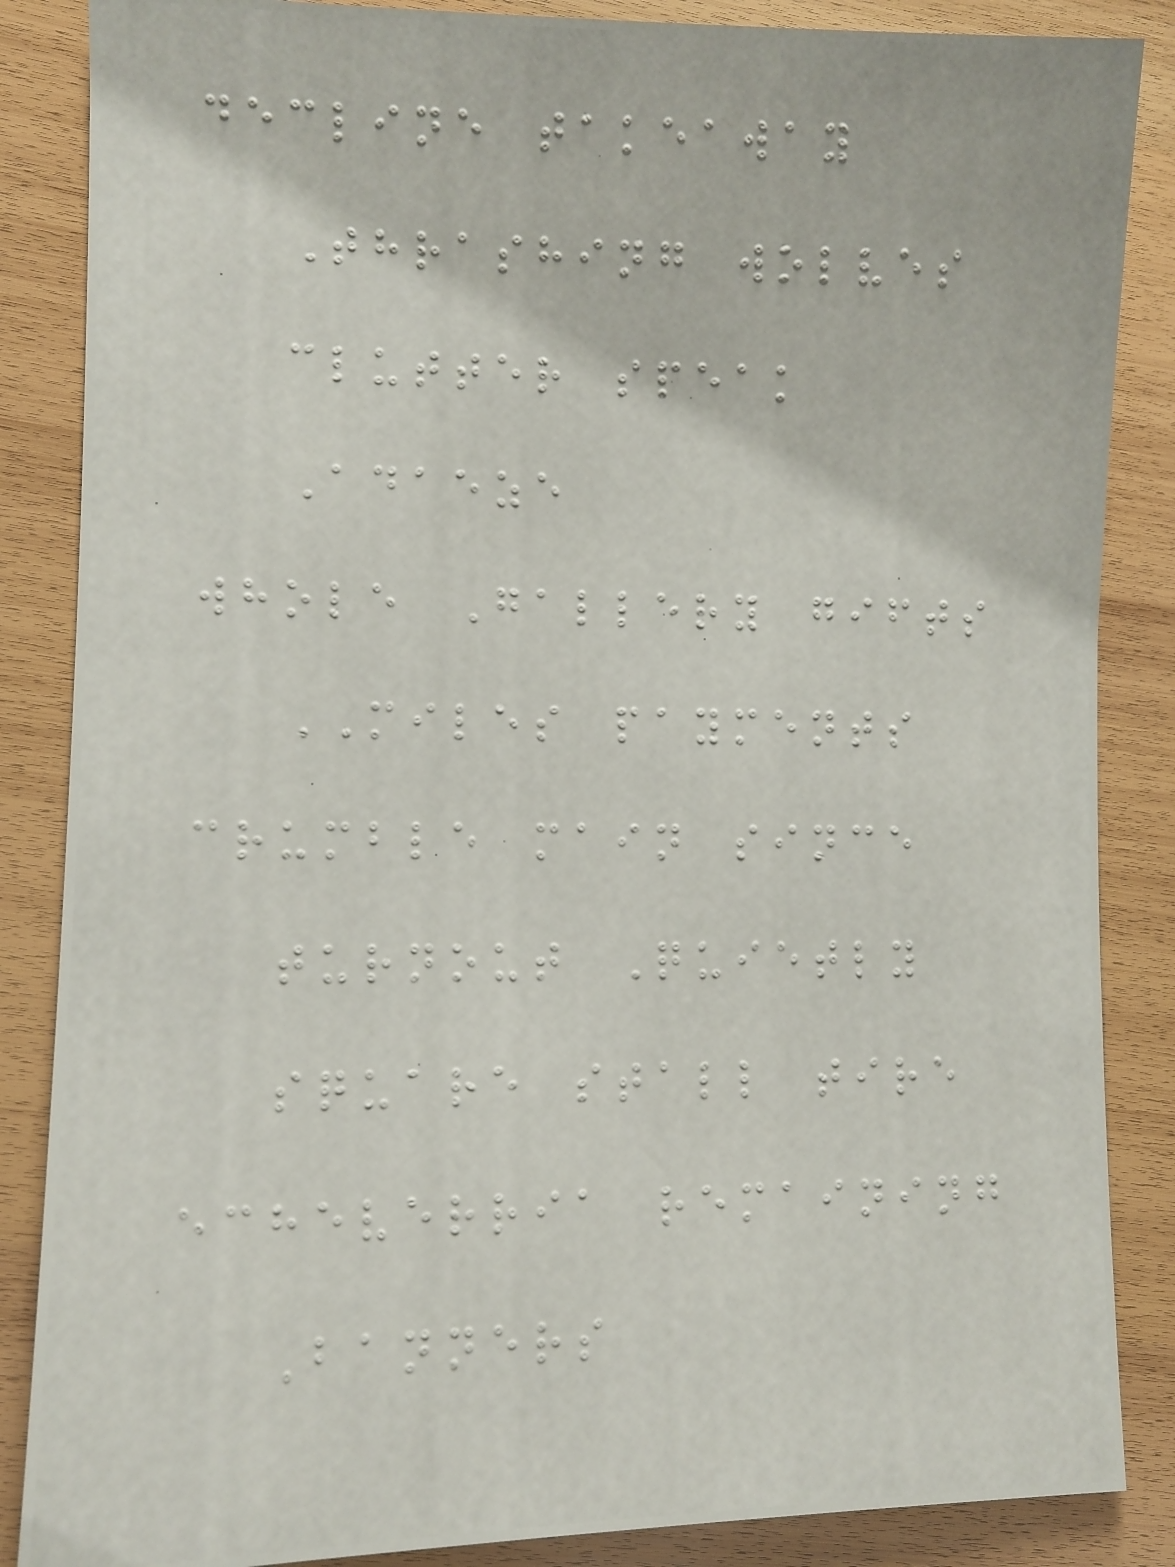decline takeaway
Thrashing wolves
clutter speak
Adaeze
whole Gallery gifts
MILES payments
crumble main since
turnout Quietly
square stall tire
echeverria remaining
Banners
